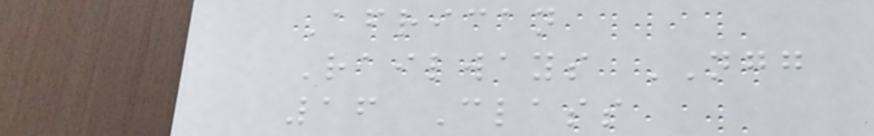African
Railways NGG
16 Class
